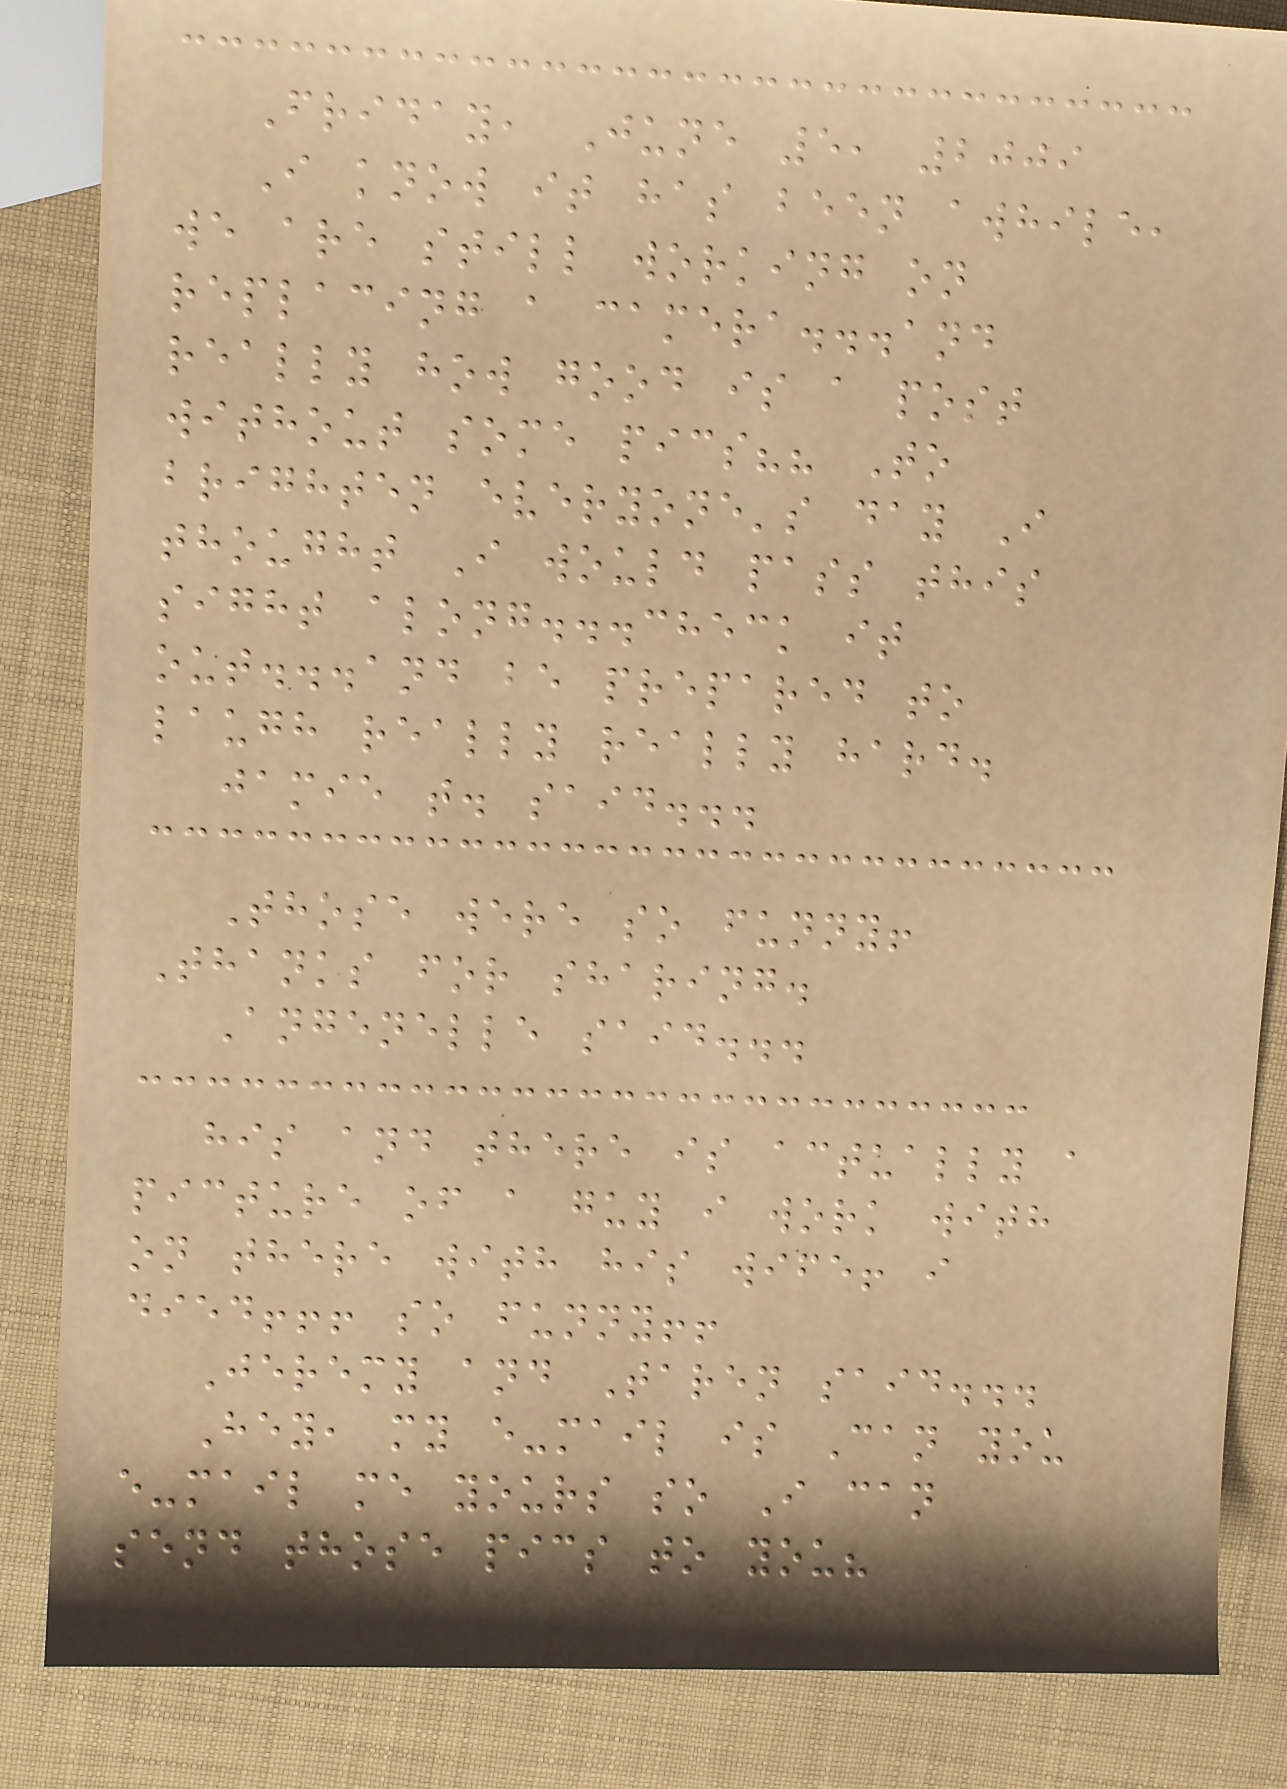Friday, June 5, 2009
I know it has been awhile,
we are still working on
replacing a camera...and
really how good is a post
without some pics?? To
brighten everyone's day I
thought I would pass this
sight along...check it
out...and be prepared to
laugh really really hard.
jamie t. said...
Those were so funny!
Thanks for sharing.
Angenelle said...
his and there is actually a
picture of a guy i work with
on there with his wife! i
died!!! so funny!!
Jeremy and Taren said...
Hey, my e-mail is Can you
e-mail me yours so I can
send those pics to you?
